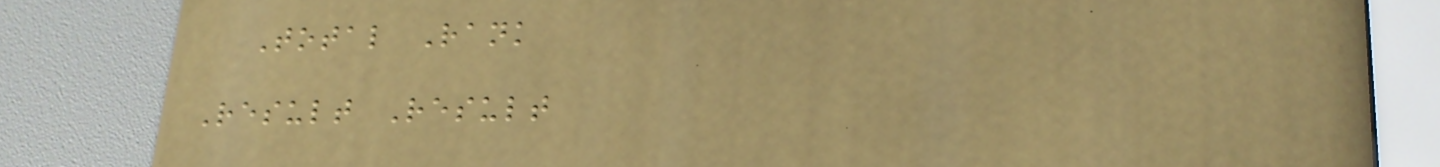Total Rank
Result Result
